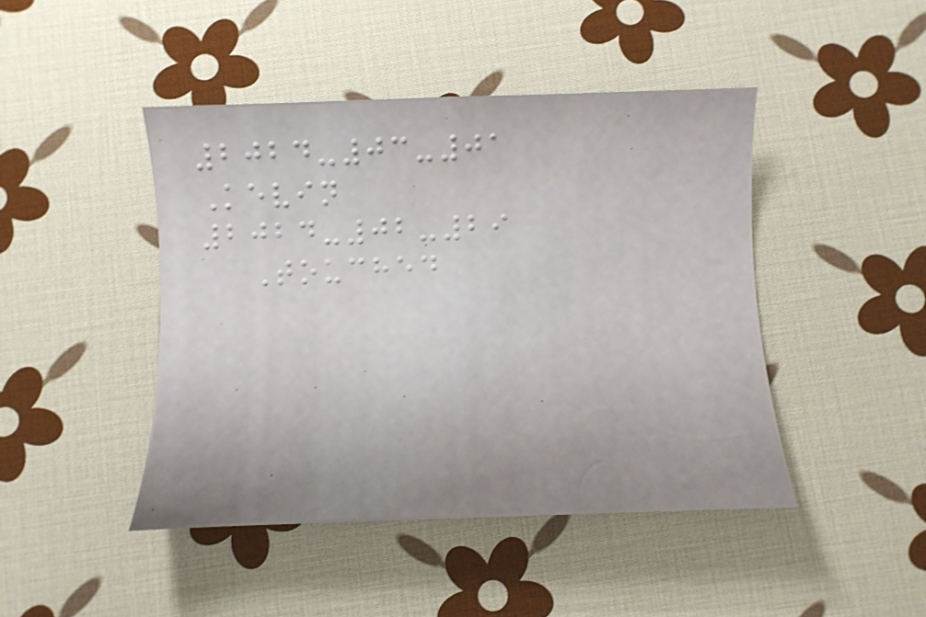2024-03-01
Kevin
2024-02-29
Touched
